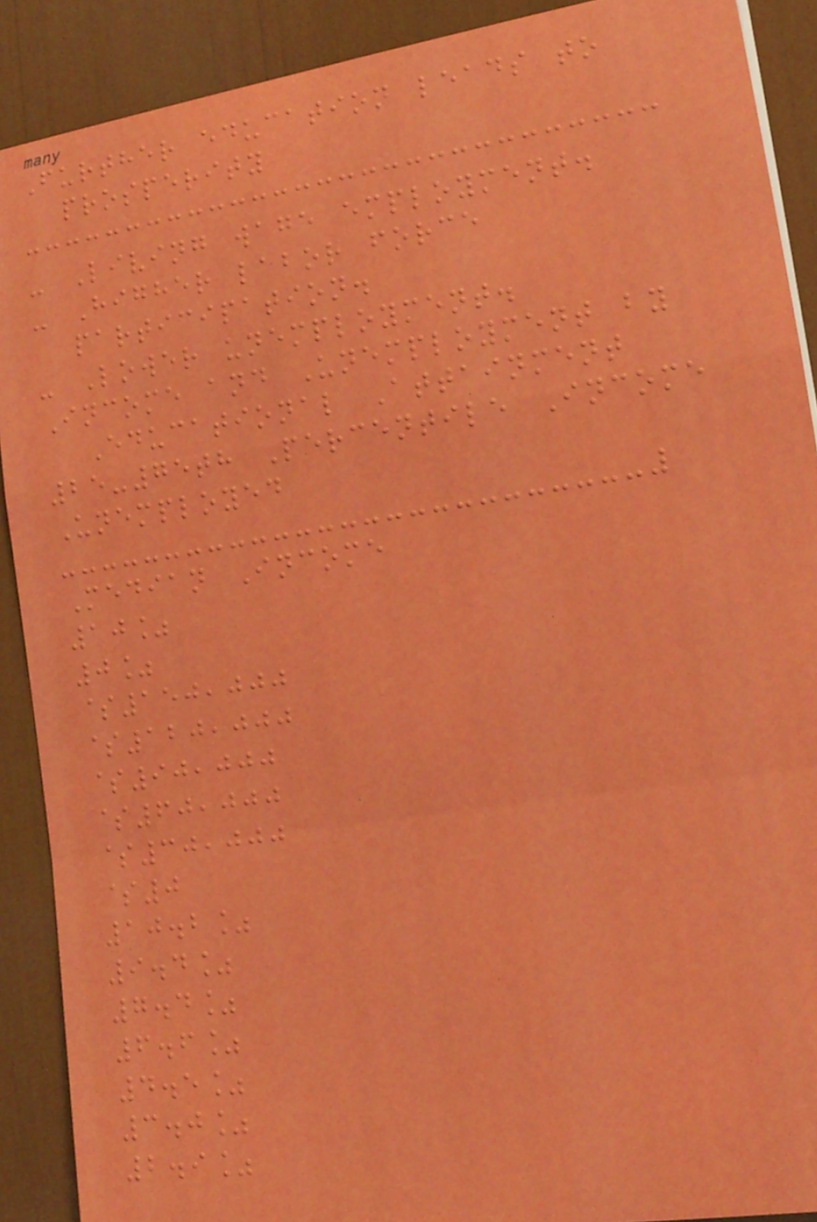Further education leads to
prosperity
- Living wage employment.
- Higher labor force
participation.
- Lower unemployment.
Income and Unemployment by
Educational Attainment
25-75th Percentile Income
Unemployed
Median Income
10%
0%
$150,000
$120,000
$90,000
$60,000
$30,000
$0
10.2%
9.4%
7.4%
6.6%
4.5%
3.0%
2.9%
